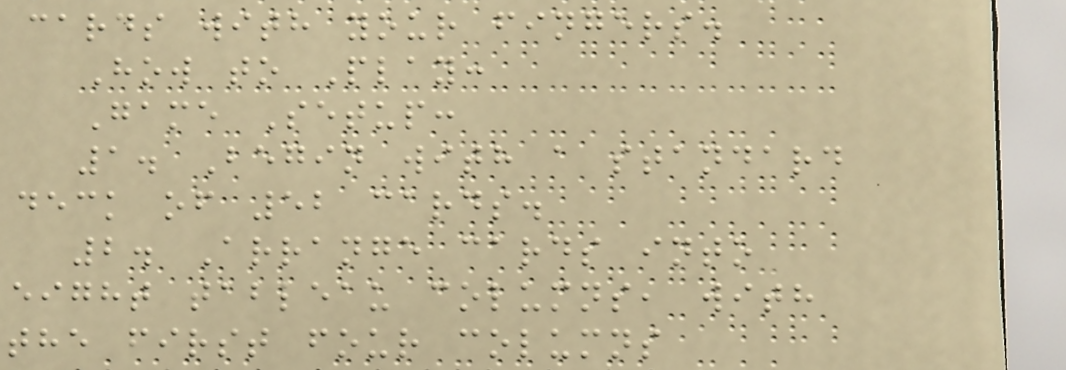cards with your fingers.
How to Play:
Game Setup:
1. Begin with a standard
deck of 52 cards.
2. Arrange cards into
eight tableau columns, with
the first four columns
